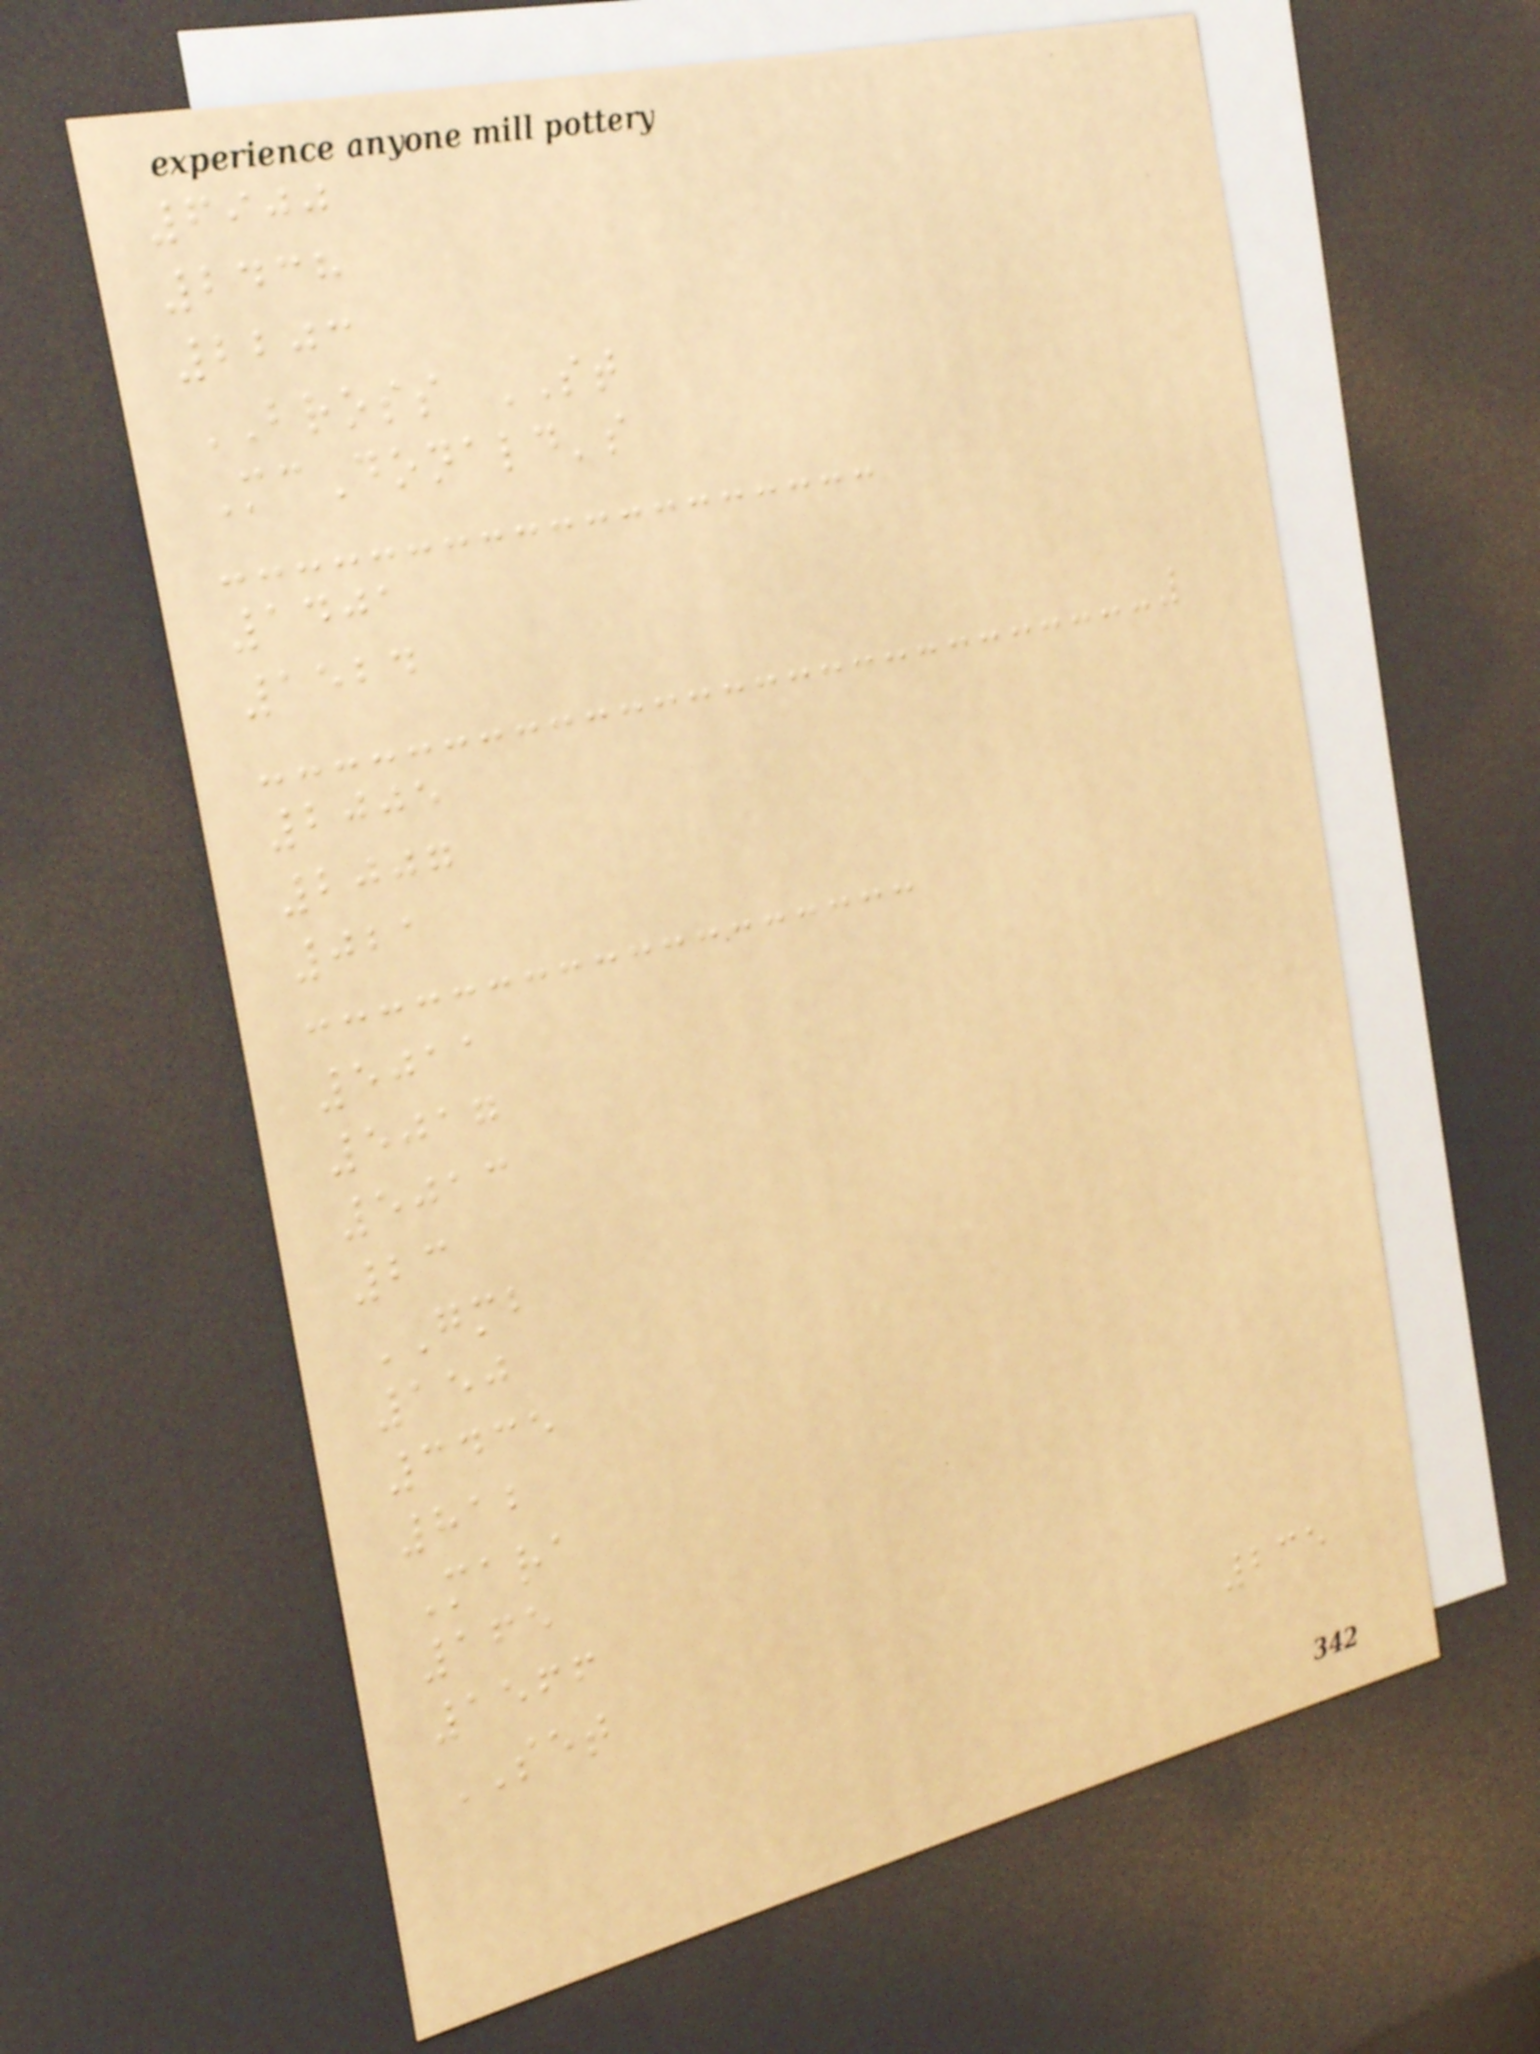6900
2438
2203
BROSS ST
McDonald's
1401
1524
2005
2007
021
5011
5017
5013
23
GMB
150
3435
812
Mara
165
1566
SET
235
